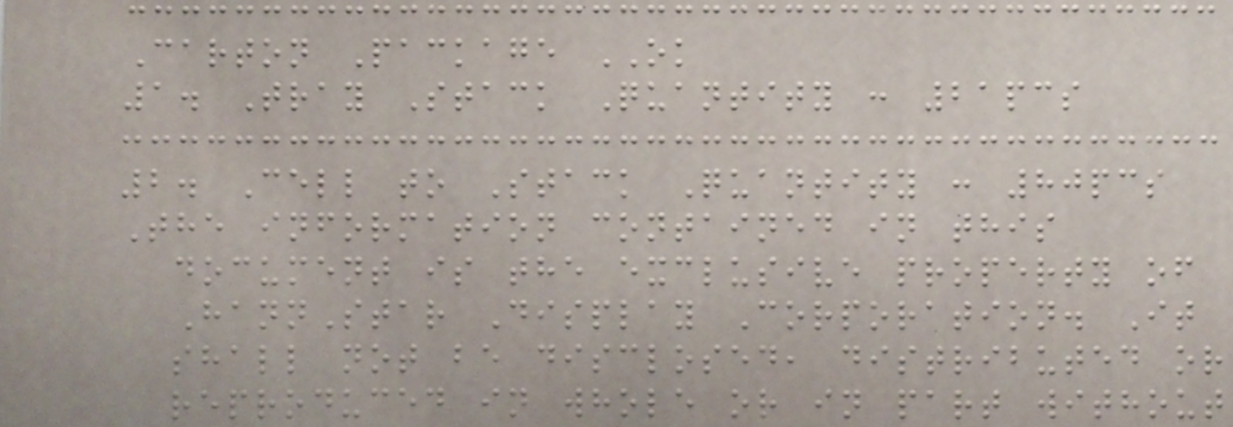Carton Package OK
1. Tray Stack Quantity : 21pcs
2. Cell to Stack Quantity : 80pcs
The information contained in this
document is the exclusive property of
HannStar Display Corporation. It
shall not be disclosed, distributed or
reproduced in whole or in part without
